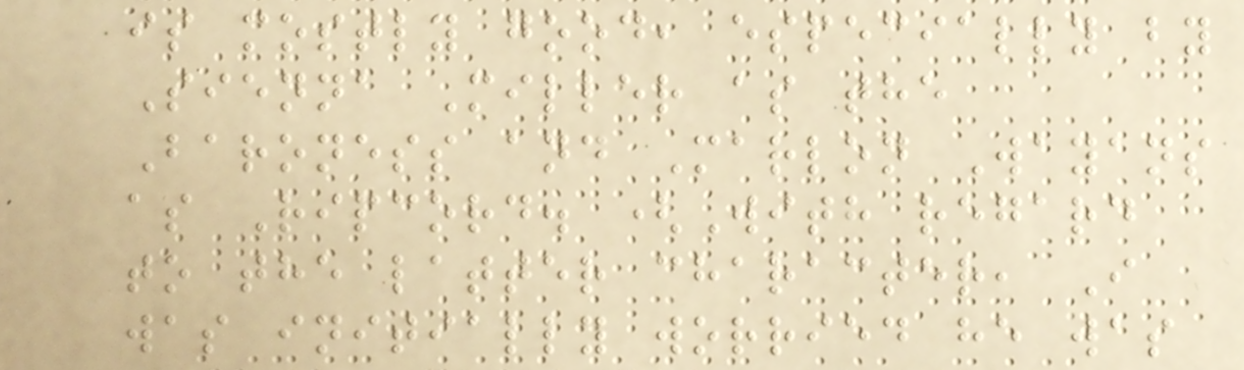is mostly good, especially by
Sienna Miller as the
Baroness and Marlon Wayans
as Ripcord. (With regard
to the latter character, I
was initially worried he was
